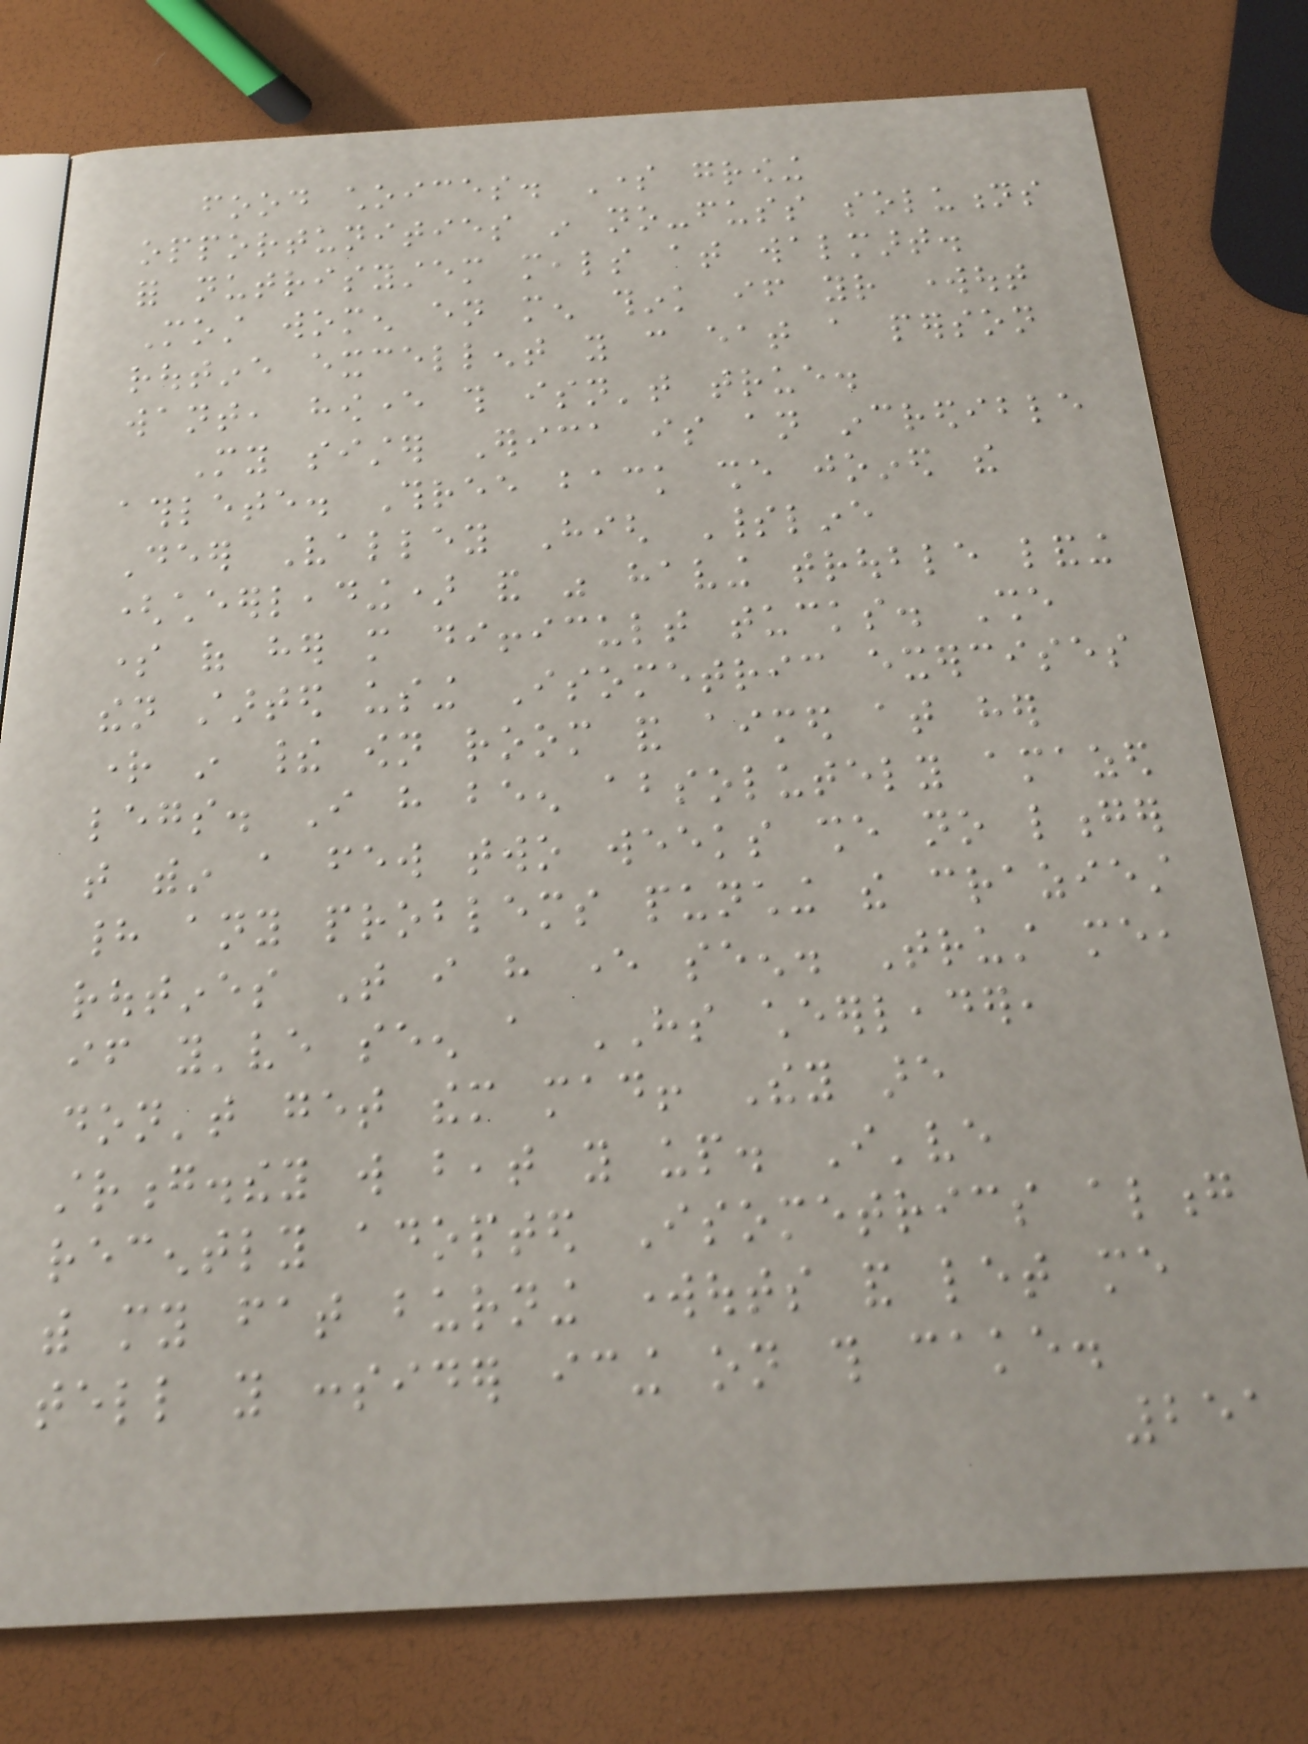food choices. Some growing
opportunities in no-fuss solutions
for nutrisystem meals at walmart.
Most women en men think if your workout
routine excellent you can eat a person
want, however this isn't true.
My sister Erica is an incredible
athlete. Three back she joined the
Deer Valley High Spiritline
(cheerleading) and was having trouble landing
some of her more difficult tucks. She
then started using Isometric exercises
right in their own room and aimed at her
legs. I have been absolutely amazed
that within a few two weeks she no longer
had any problems punching the craziest
routines That i have ever seen. Trust me,
if you've seen a HS cheerleader,
don't get them mad! They are
strong.they will beat you up. I've
recently adopted Isometrics along
with my fat burning workouts and let me
tell you consider icing on this cake.
251
